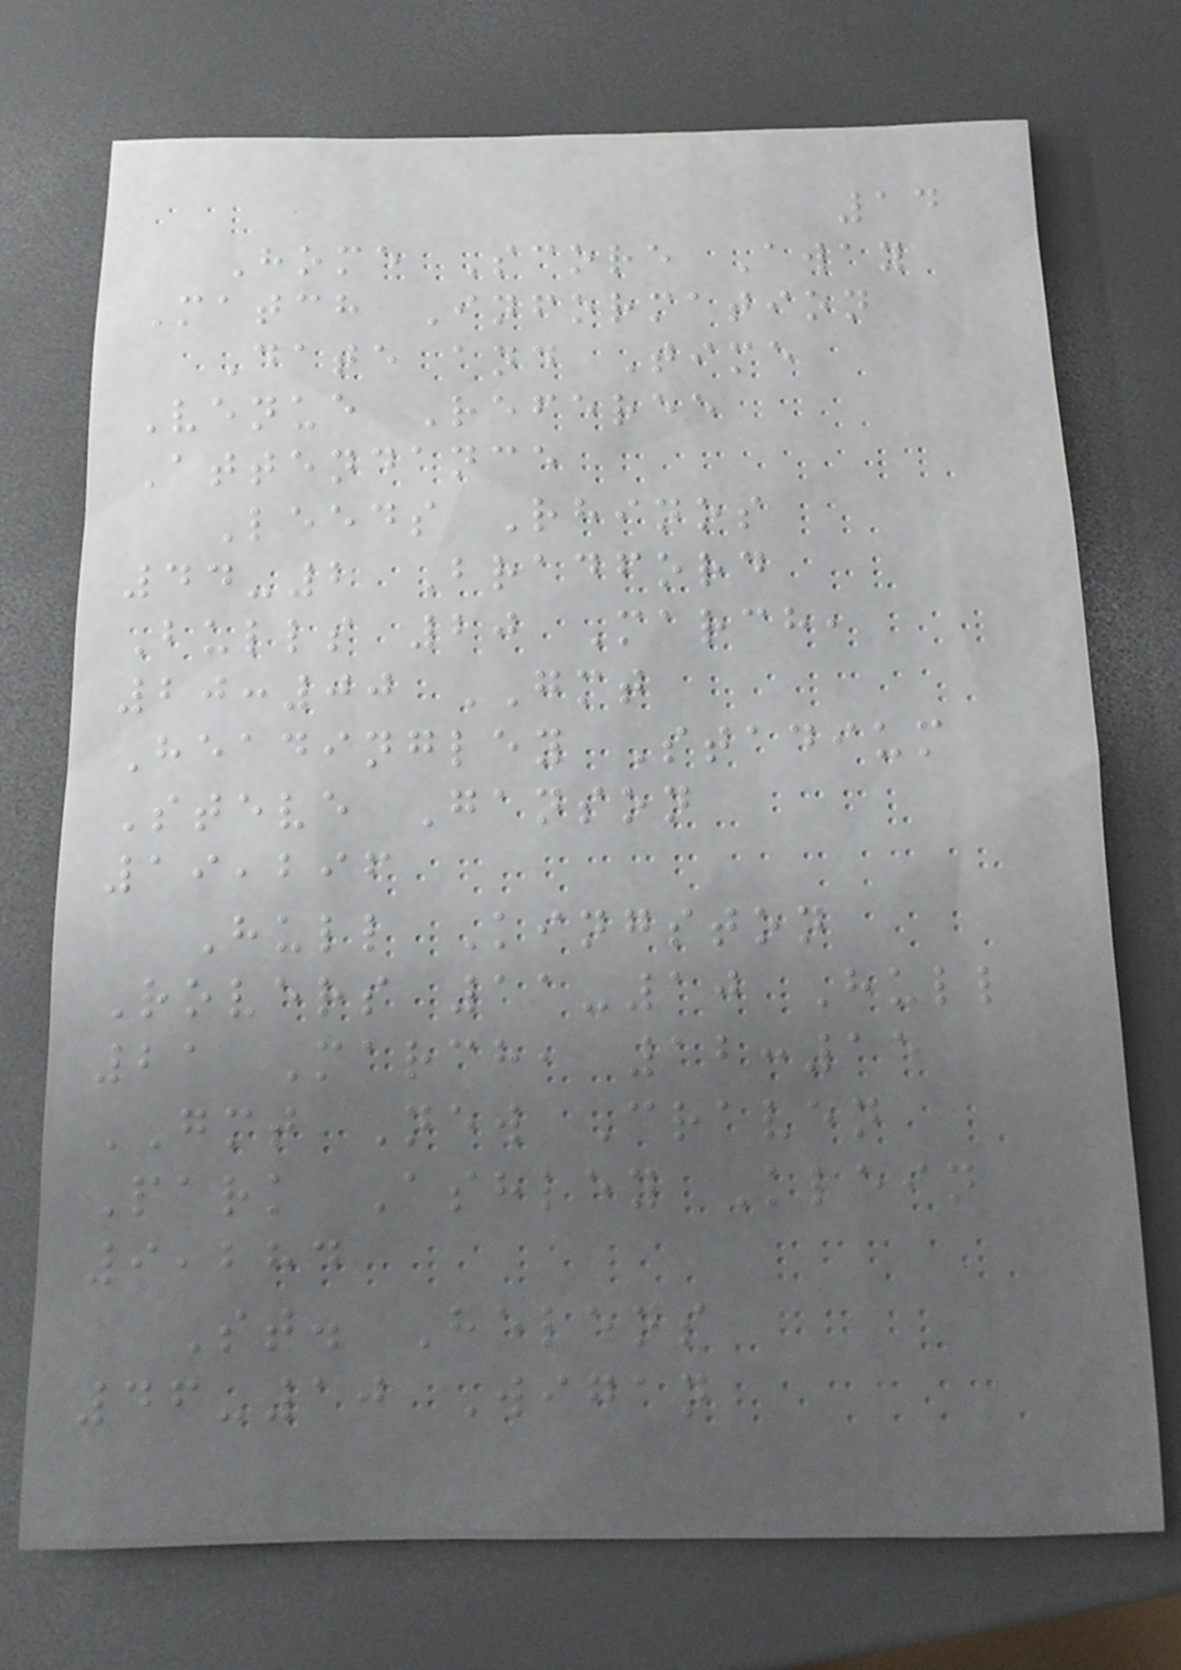14
Home Score Away
Match Information
Date and Time
Venue Referee
Attendance
Leeds Rhinos
44-2 Bradford
Bulls 20 March,
20:00 GMT
Headingley Stadium
Steve Ganson
19,296
Hull Kingston
Rovers 11-10 Hull
21 March, 12:15
GMT New Craven
Park Ashley Klein
9,284
St. Helens
46-10 Wigan
